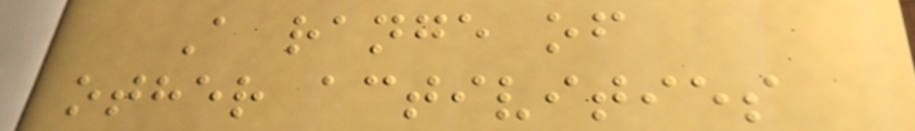A range of
other activities
